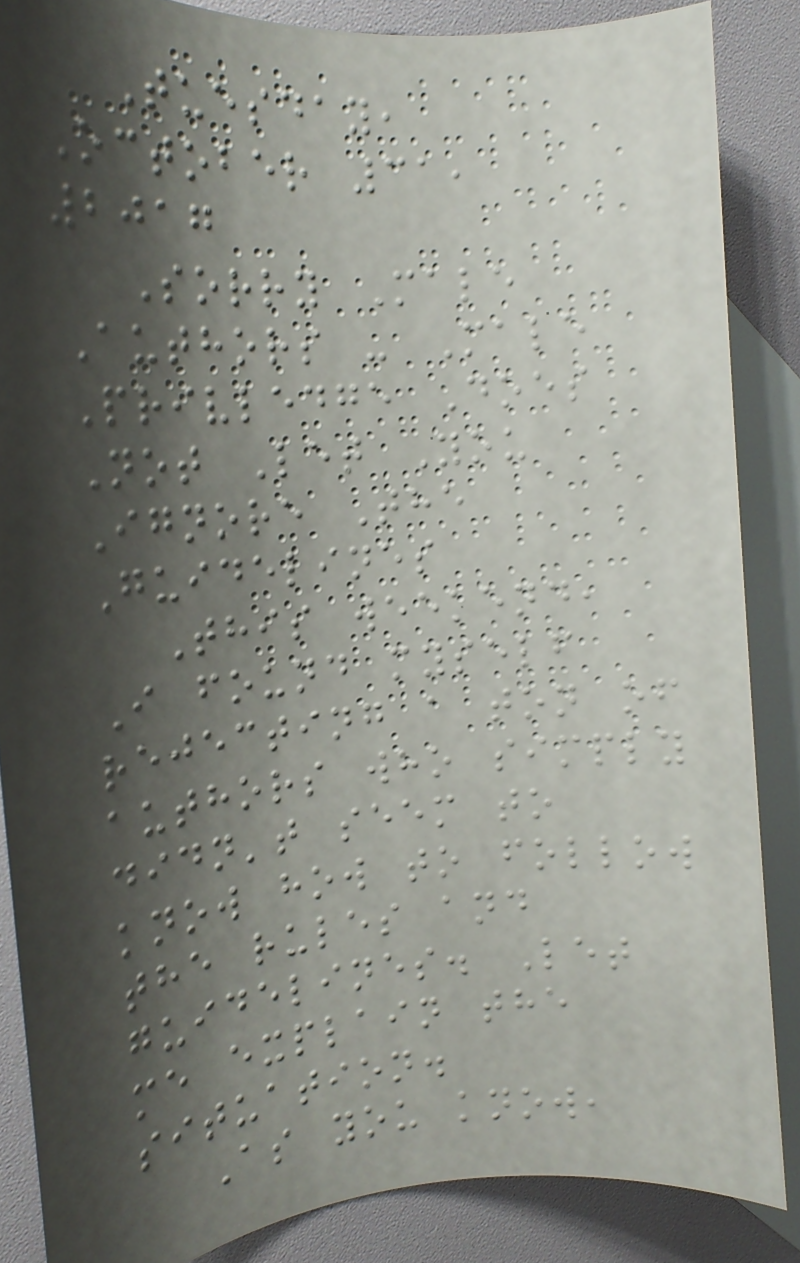Tuesday,
October 31,
2017
Sorry Male
Authors - Male
Privledge Does
Not Let You
Ignore The
Guidelines
This weekend,
I found myself
rejecting a ton of
authors who simply
didn't seem to
know how to follow
the rules and
guidelines. Let
me explain the
situation.
As you know,
